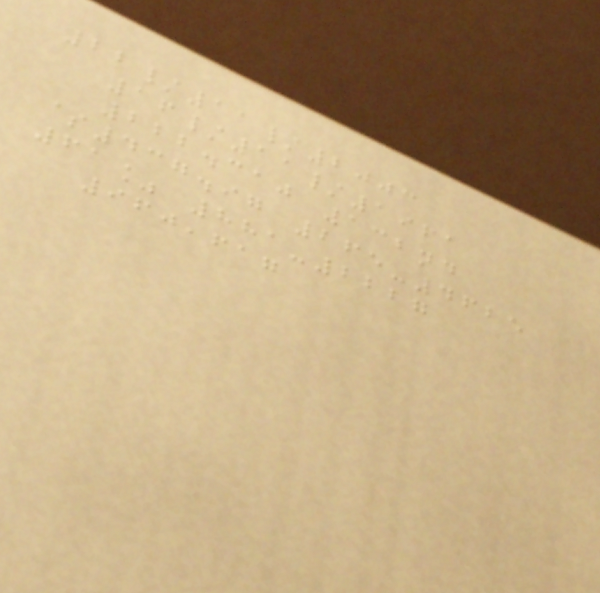22/11/2003
16/11/1961
222.310 132nd
$437.97 265-4625
61% 881-2227
960,617
